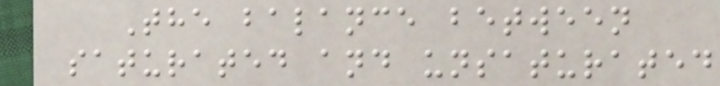The balance between
saturated and unsaturated
